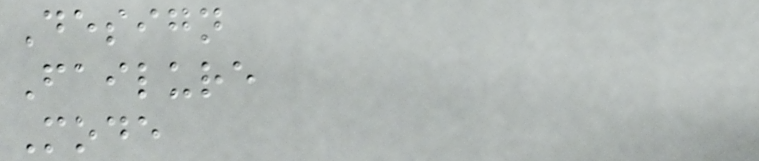Design
Failure
Mode
